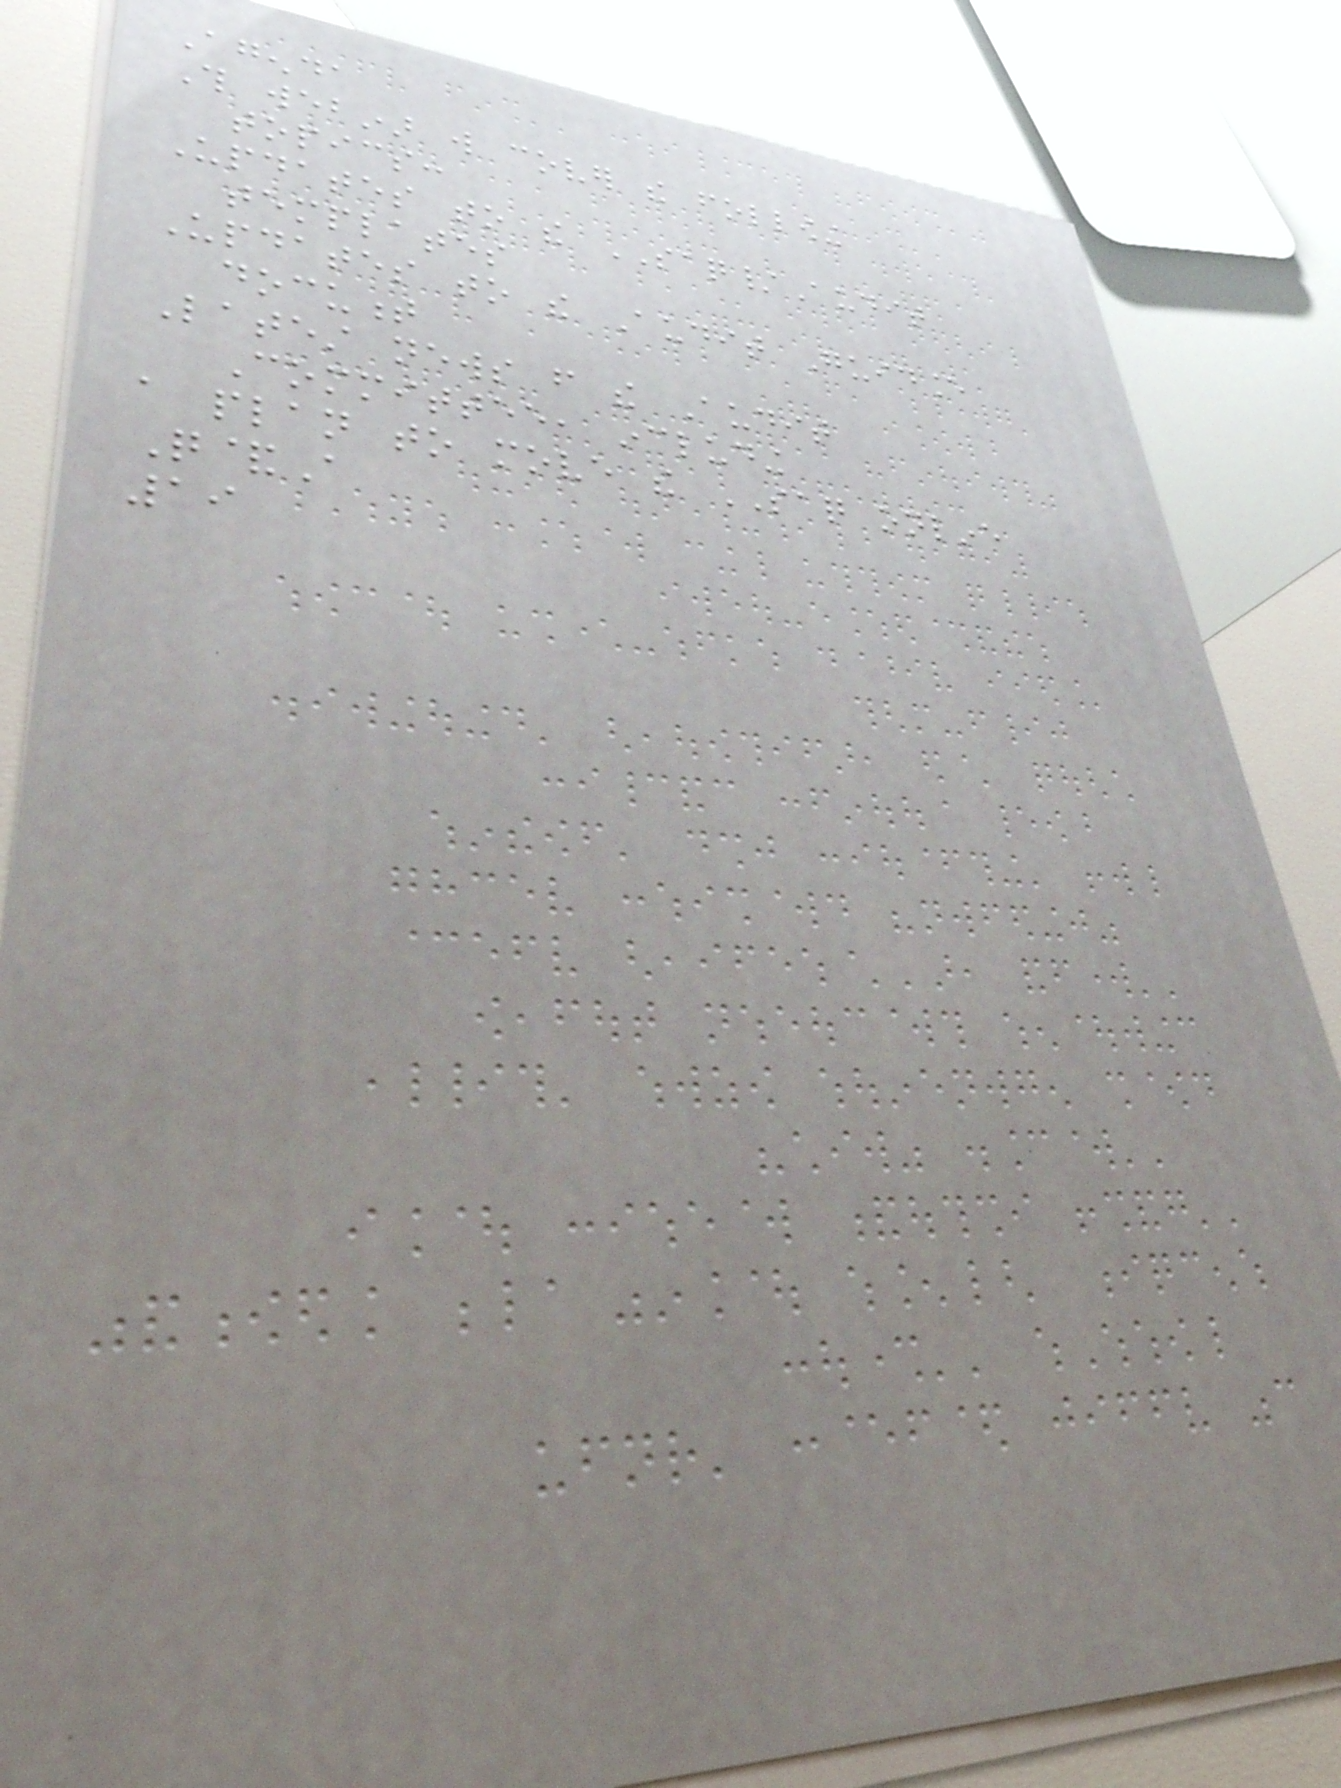Agenda
This webinar will cover the following
topics:
Updates to the SAQ/Audit
templates
Updates to the Audit Guidance
document
Latest news from the Audit
Committee, including
a plan to move the SAQ online
Q&A
19
